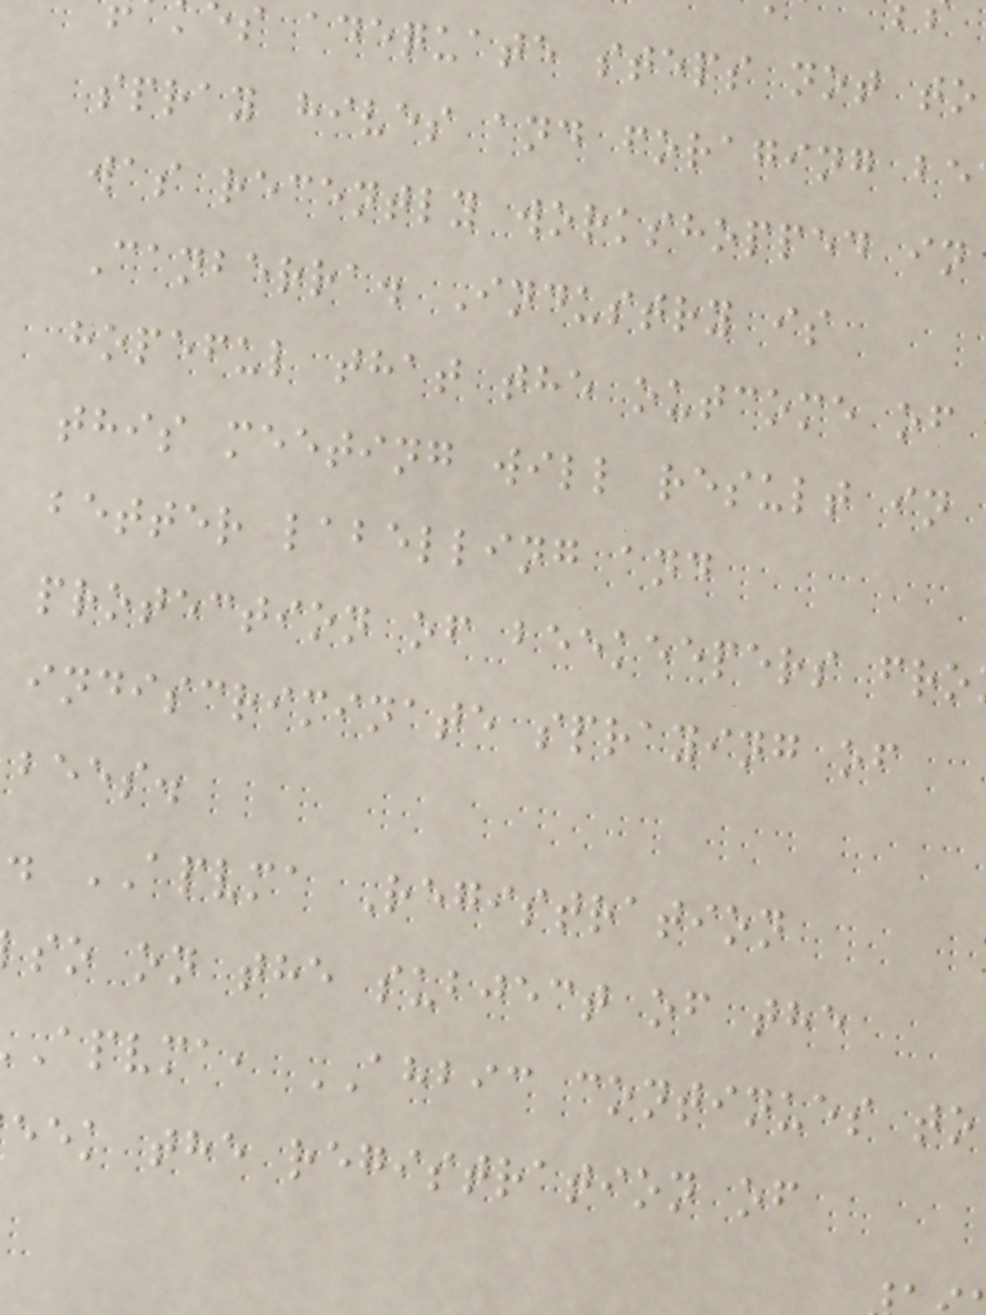s adequate steps not to
spray hives and foraging be
was recently workshopped in
Canberra. Industry is
hopeful that the outcome of
this meeting will result in
better labelling and
protection of beekeepers fro
indiscriminate spraying of
bees.
. APVMA Registration
so on the subject of the
apvma, AHBIC continues to
eek the registration of
